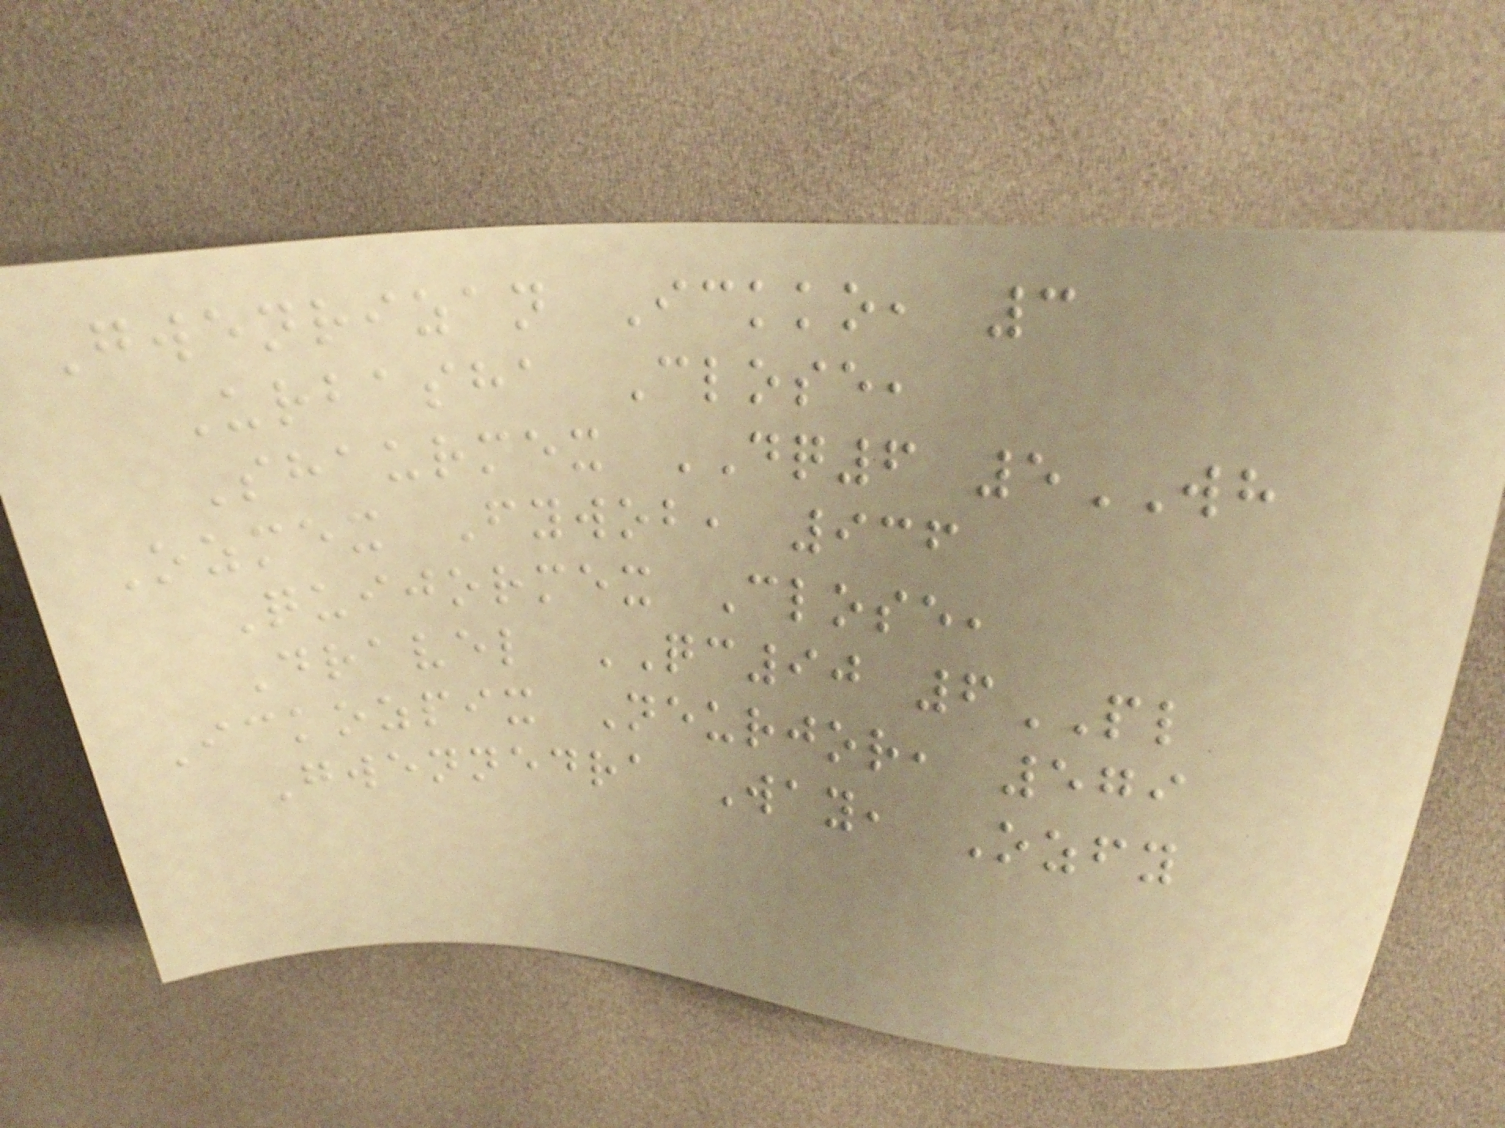Gwenrizan Ickko, 3
Urbasha Close,
Shaurmex DQ6 5WH
Ozmex Fywob, 936
Quijormex Close,
Dravel QC90 6PL
Ickozpix Neurjor, 579
Gwennedra Way, Ozfy
